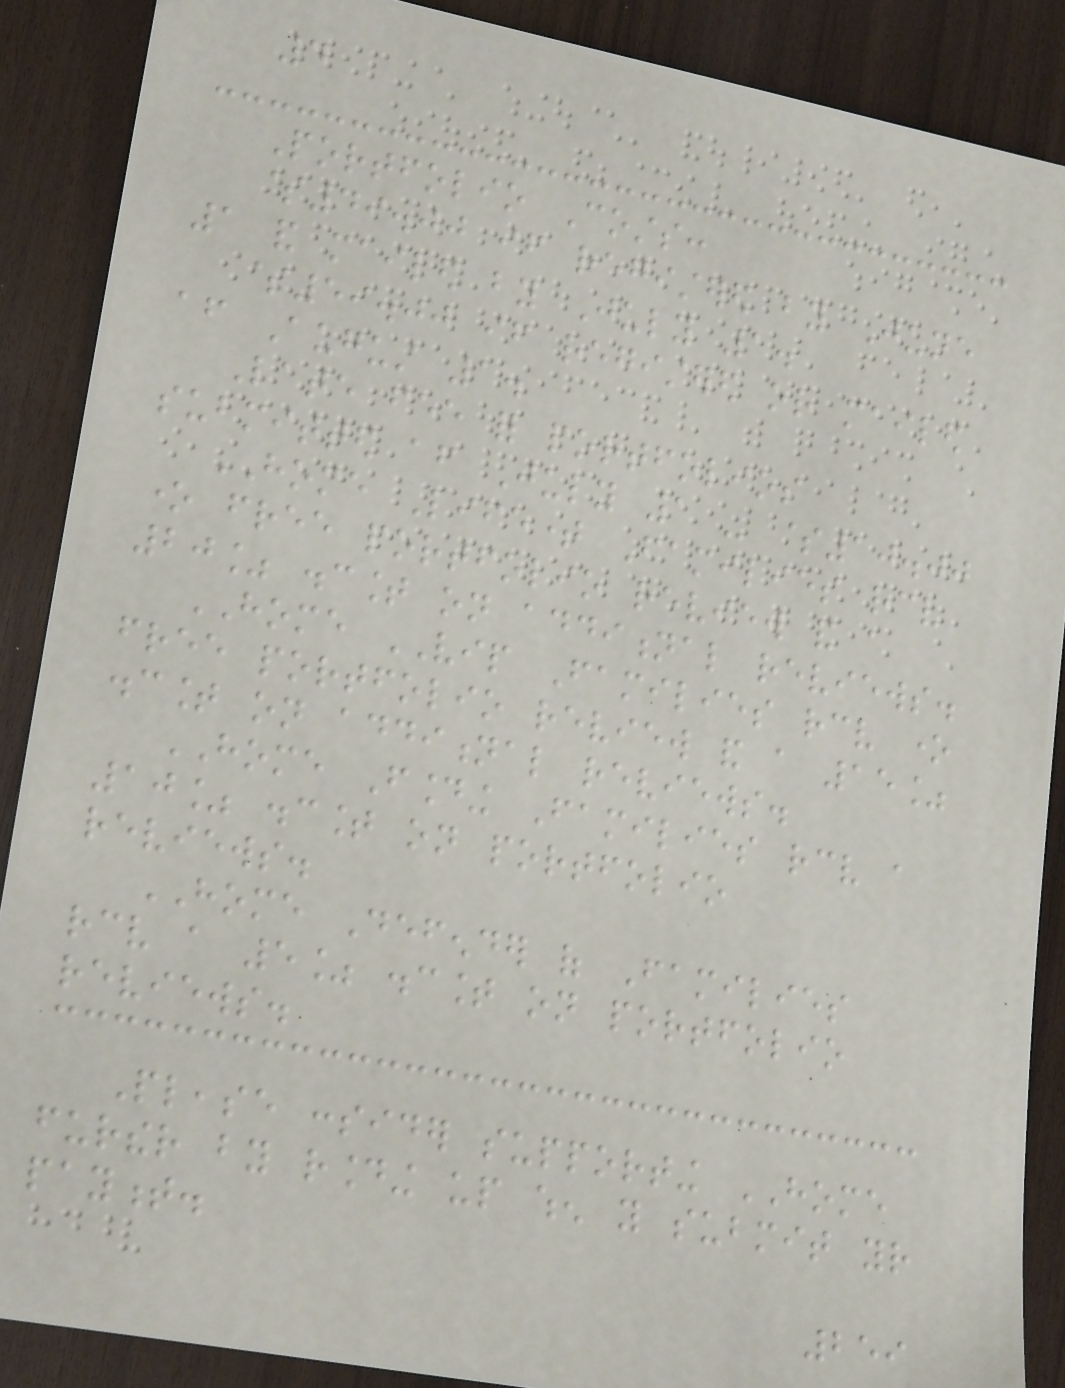4
Portfolio Costs:
$49.00 if registered by June
1 and mailed by July 1.
$59.00 if registered or mailed
after August 1.
Late fee for portfolios
submitted after July 1 - $10.00
HOME Lifetime Families receive
one free portfolio review and a
20% discount on additional reviews.
HOME VIP Families receive one
free portfolio review and a 15%
discount on additional reviews.
HOME Founding Families receive a
10% discount on portfolio
reviews.
HOME Defender of Families
receive a 5% discount on portfolio
reviews.
Please consider supporting HOME
further by rounding up when you submit your
payment.
259
